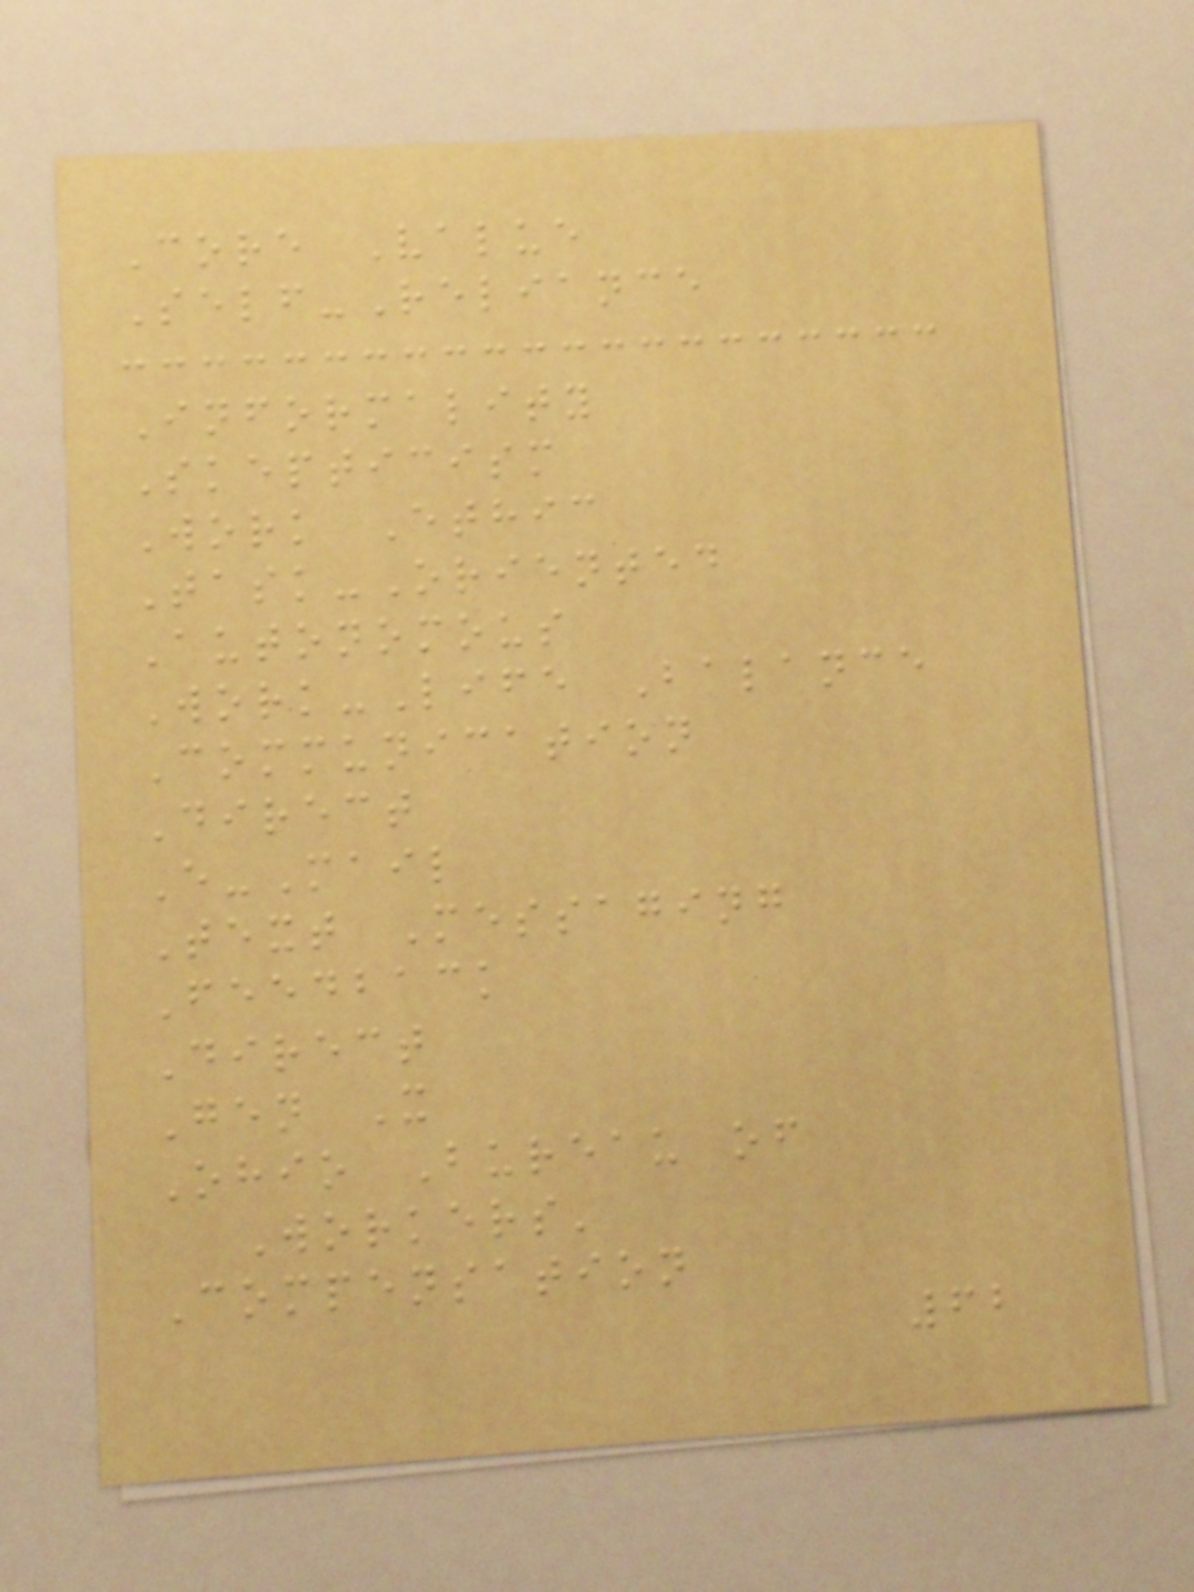Core Value
Self-Reliance
Informality
Skepticism
Work Ethic
Task-Oriented
Autonomous
Work-Life Balance
Communication
Direct
E-Mail
Text Messaging
Feedback
Direct
Gen X
Ohio Bureau of
Workers'
Compensation
62
